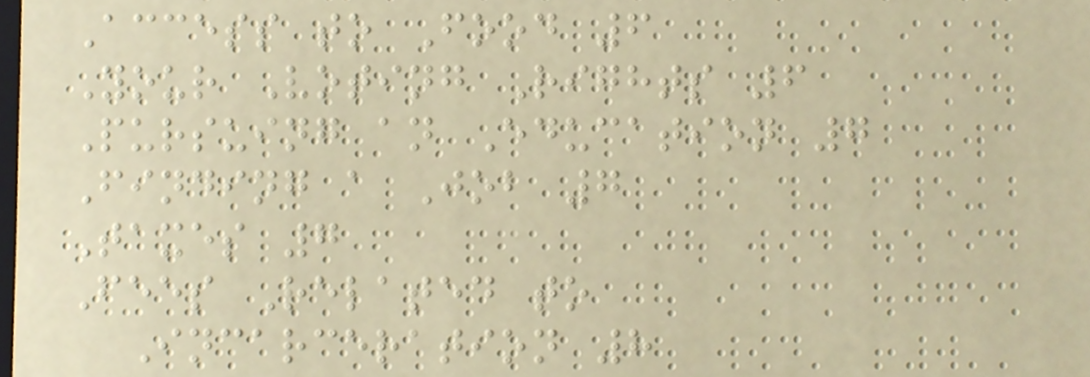Access to Food 6
Your Voting Rights 6
Pursuing an Education 7
Finding a Job 7
Taxes 7
Fees Related to
Incarceration 8
